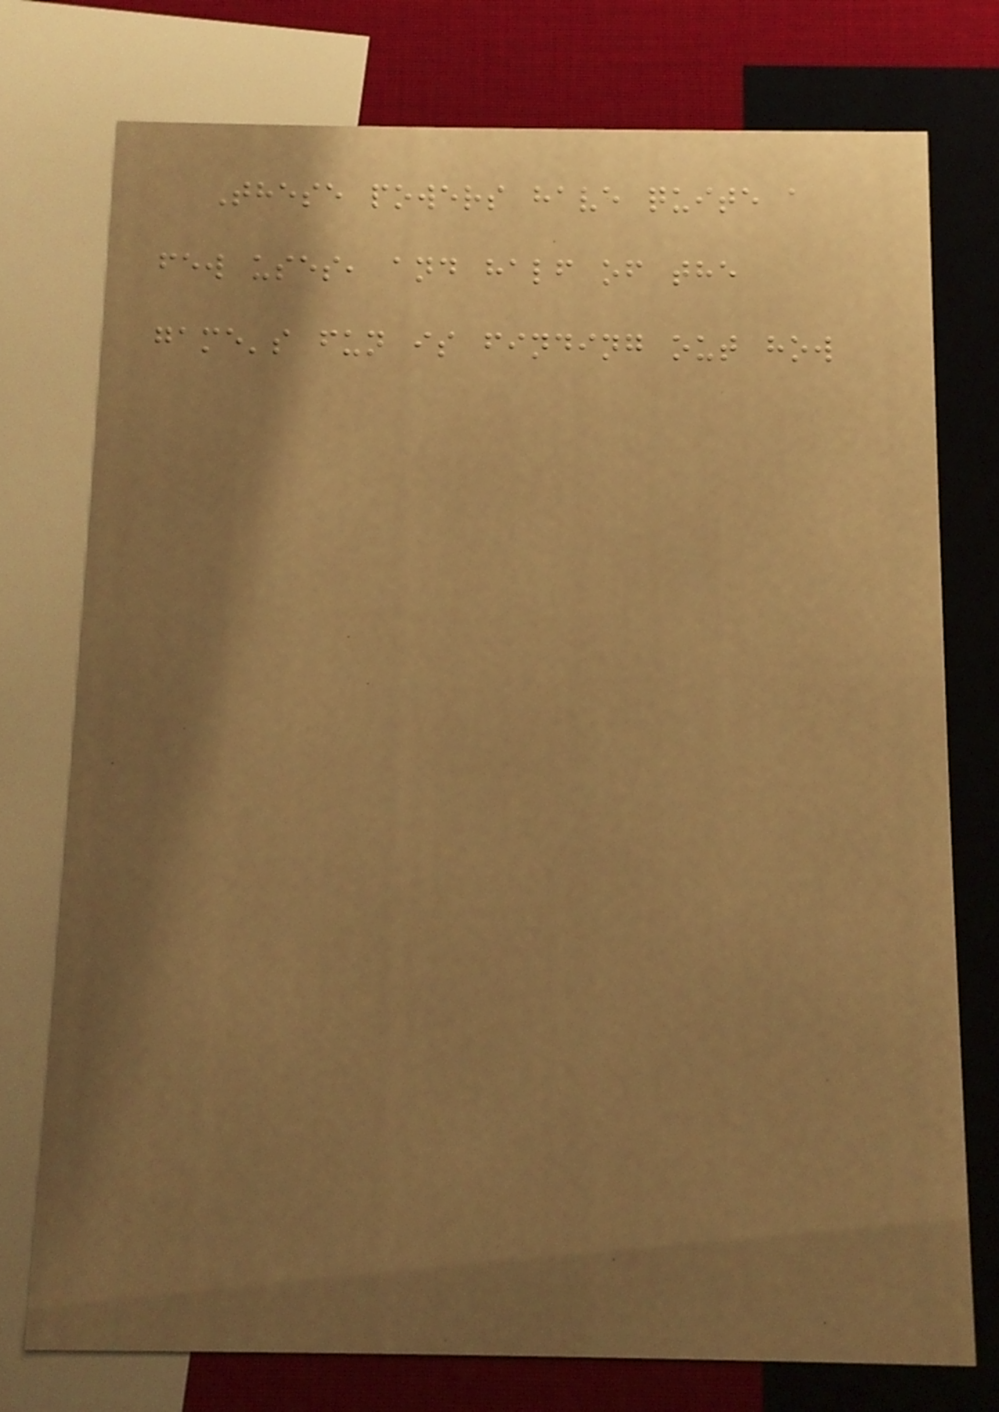These powers have quite a
few uses, and half of the
game's fun is finding out how
